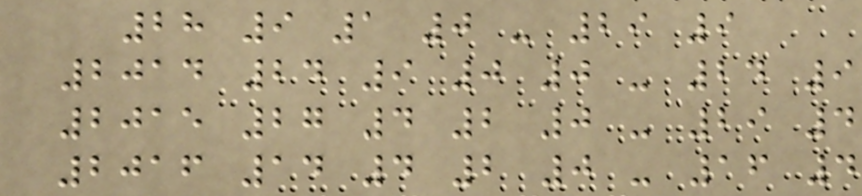28 9 1 0 - 29 9
2014 24 9 0 0 - 24 9
2015 27 4 2 0 - 29 4
2016 14 4 2 0 - 16 4
